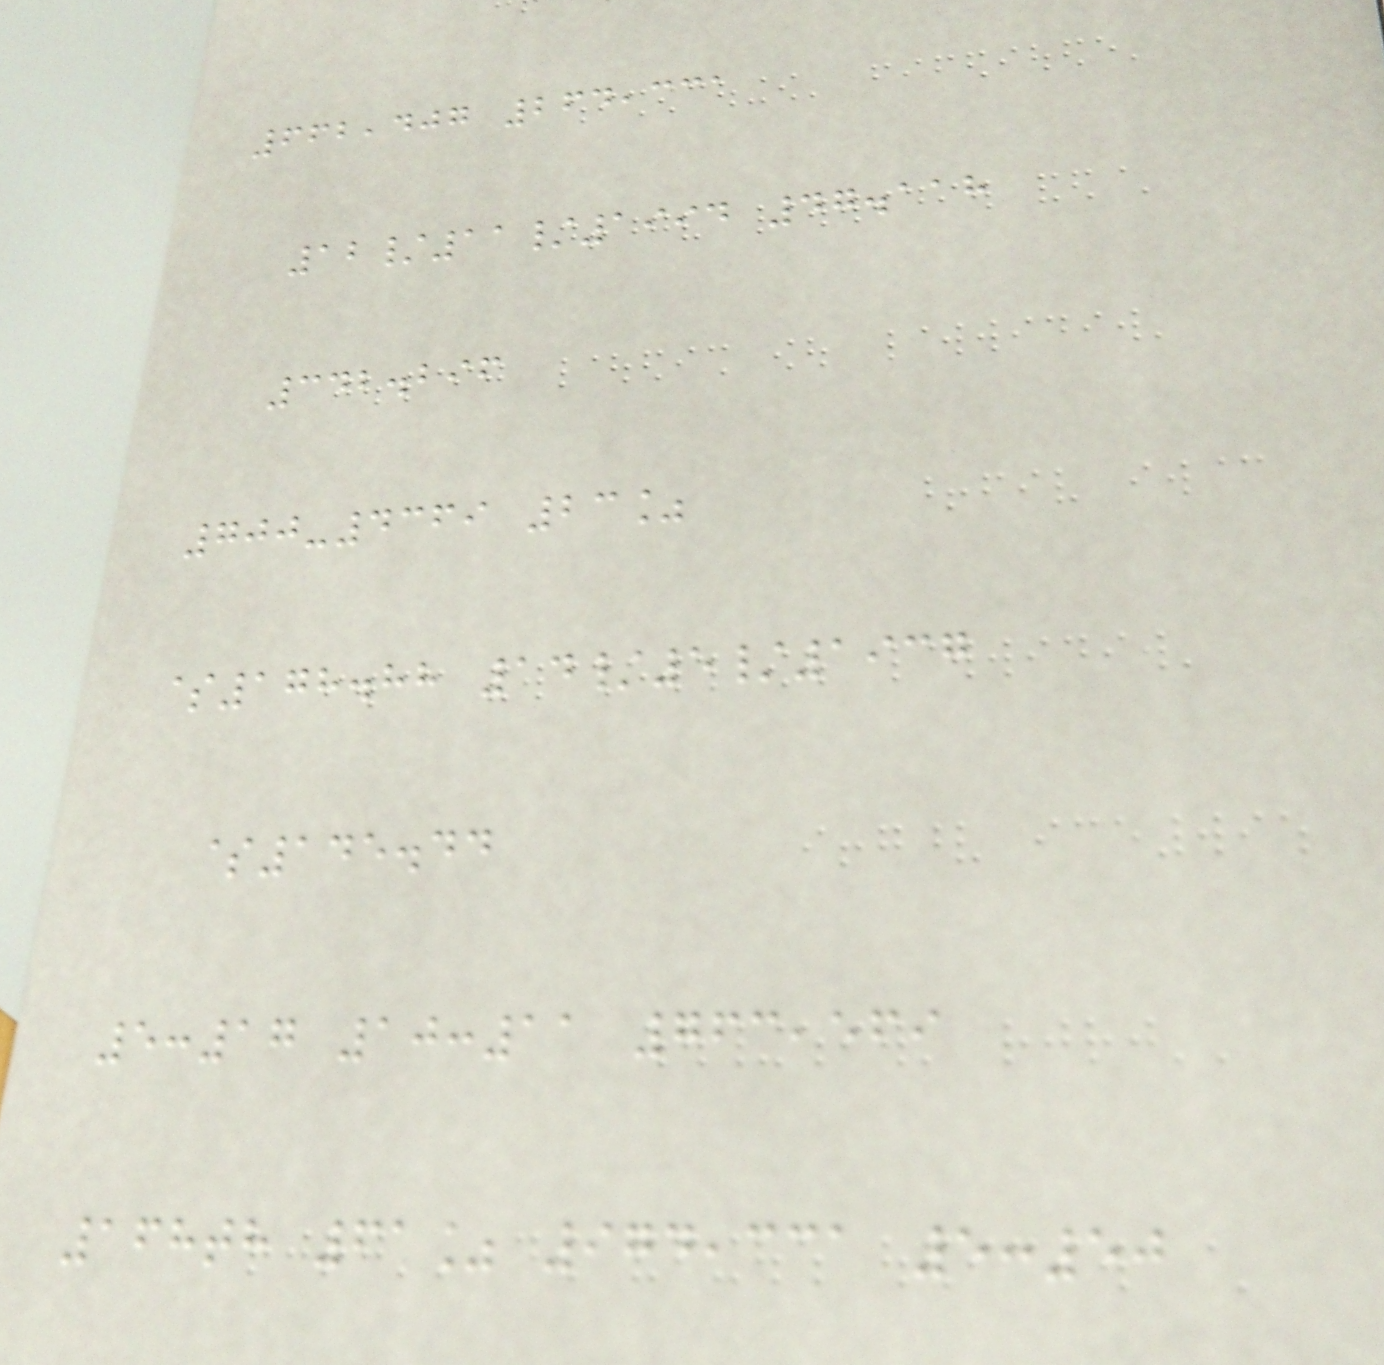662,407 264,331
12/11/1994 47.118
342.296
700-4369 23%
$178.88 14/5/1937
$145.44
5:17 10:11 763,569
168th 61% 974,331 5:50
